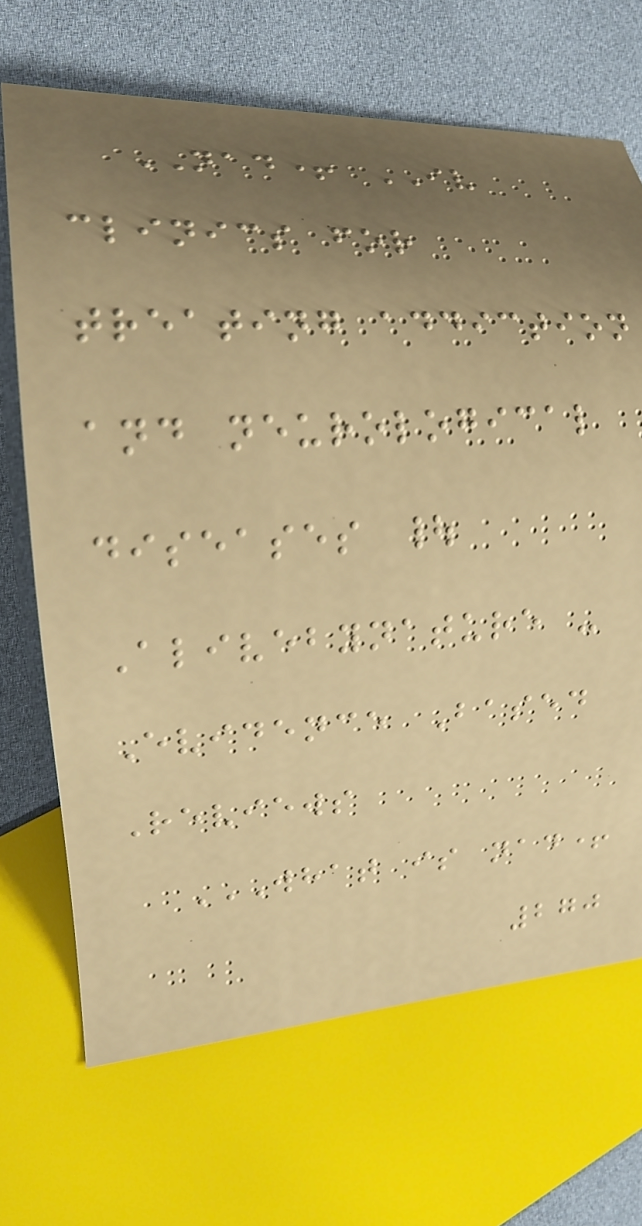NAD+ IV
clinics for
treating addiction
and neurological
diseases |
Alivebynature -
Evidence Based
Reviews
WHAT IS NAD+
270
